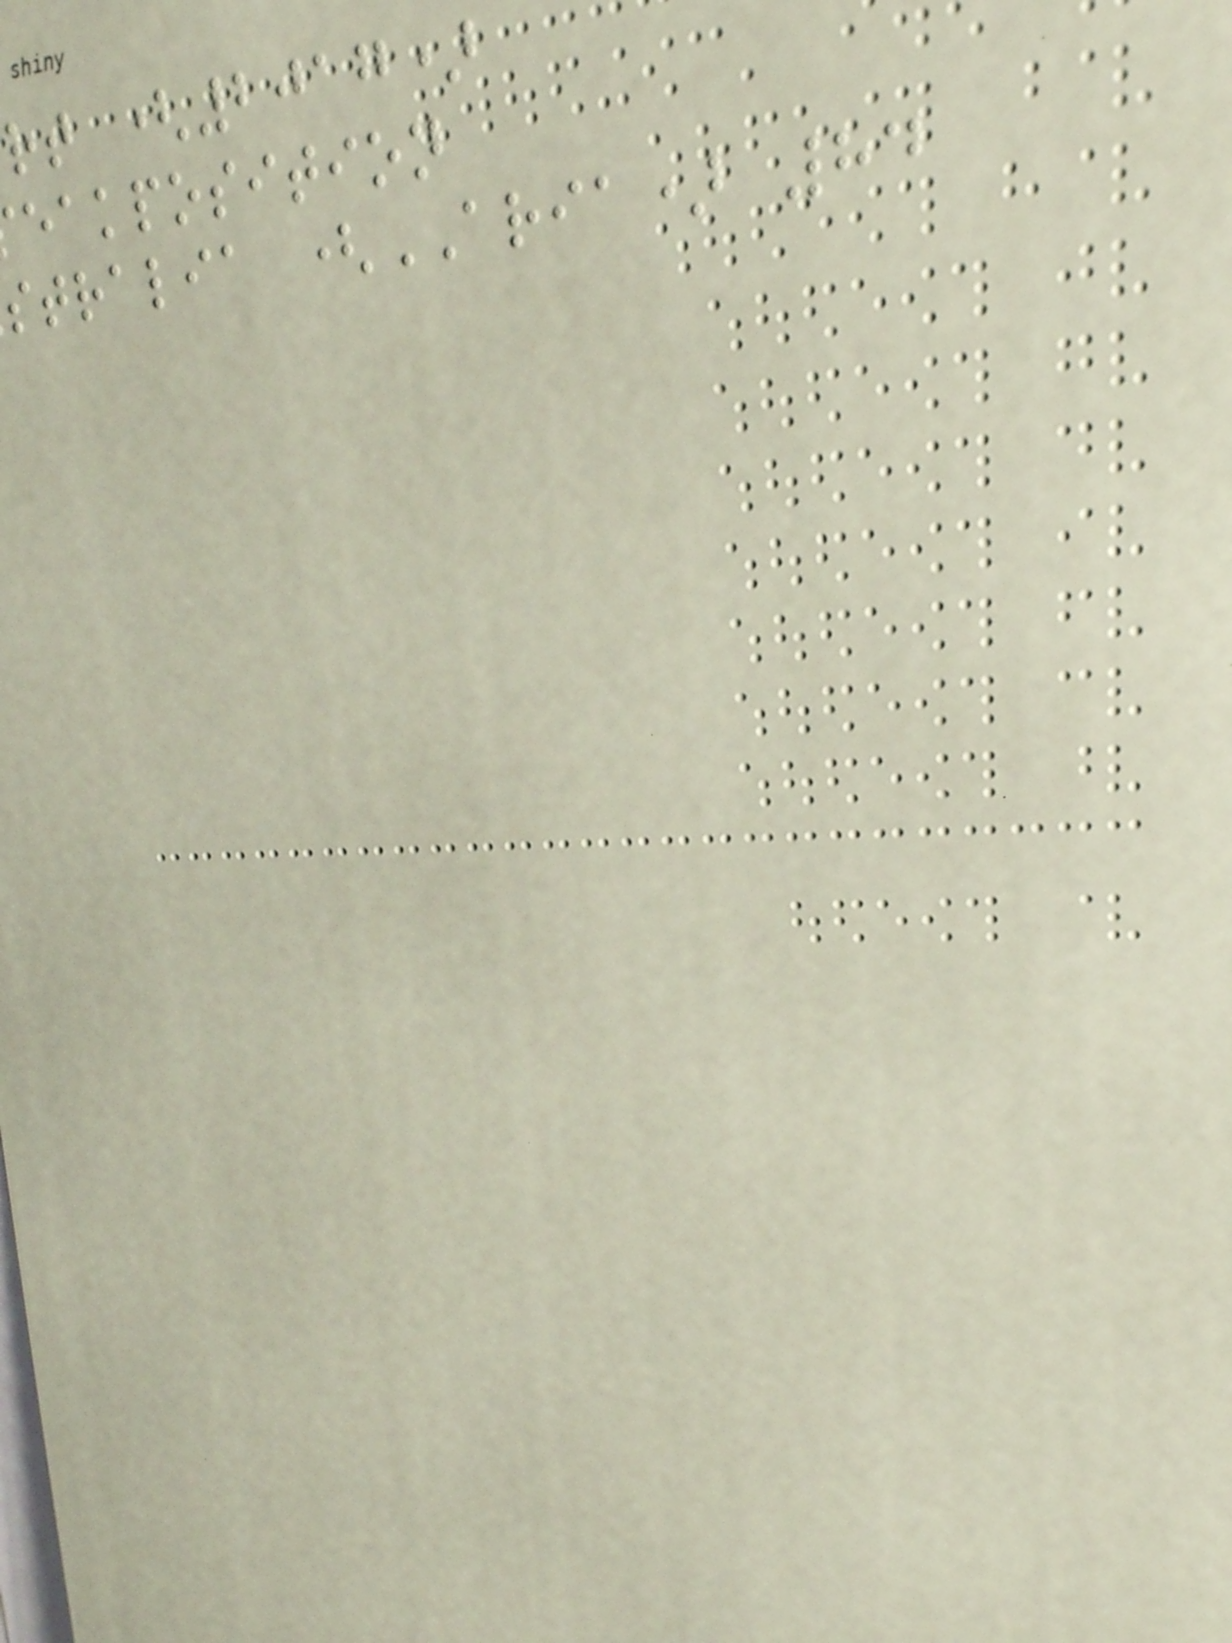rt (2017)
eakposition
stralia (ARIA) 84
